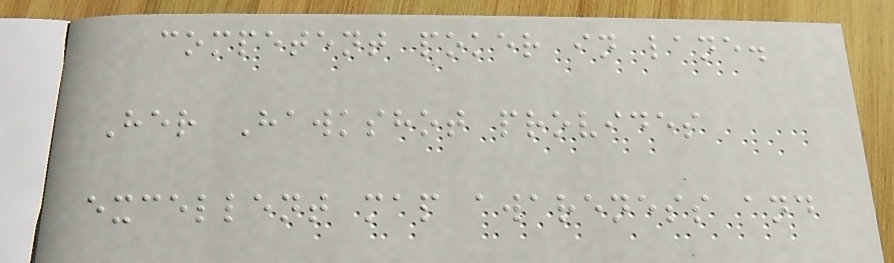competent poker in lane.
Her Hawkshot provides
excellent map awareness and
